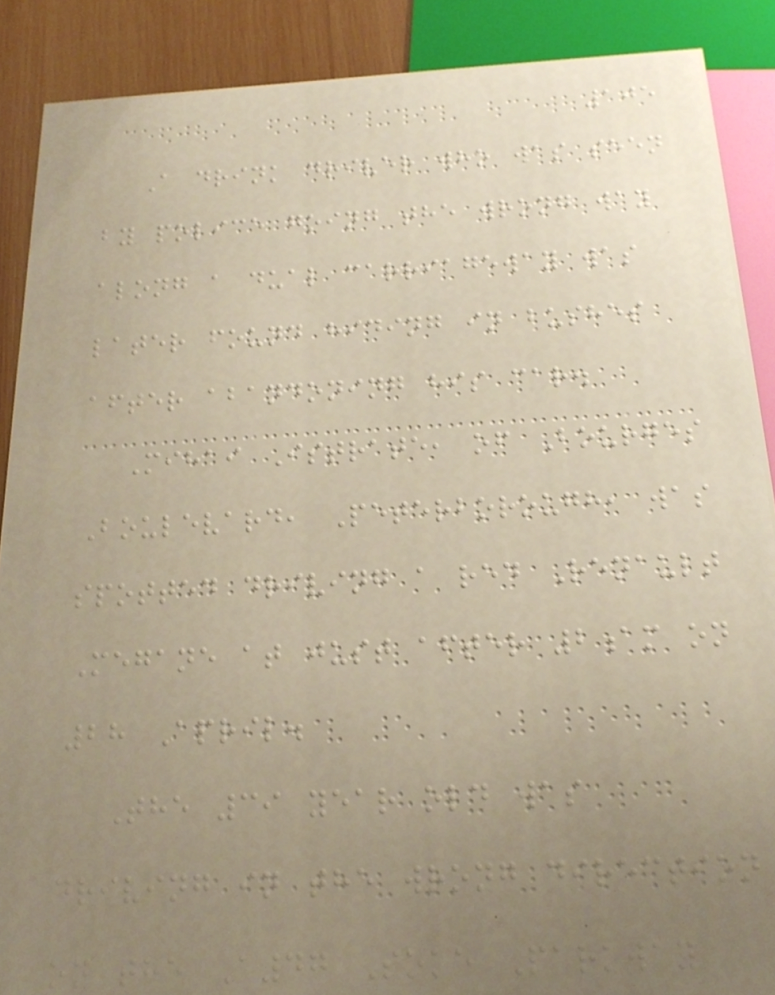105
A drink driver who was seen
by police going the wrong way
along a dual carriageway was
later found hiding in bushes
after abandoning his car.
Mihai Istrate, of Bourges
Boulevard, Peterborough, was
spotted driving a red Renault
Megane at just after 2am on
28 April.
The 39 year old was
driving in the wrong direction
on the A47 Soke Parkway
